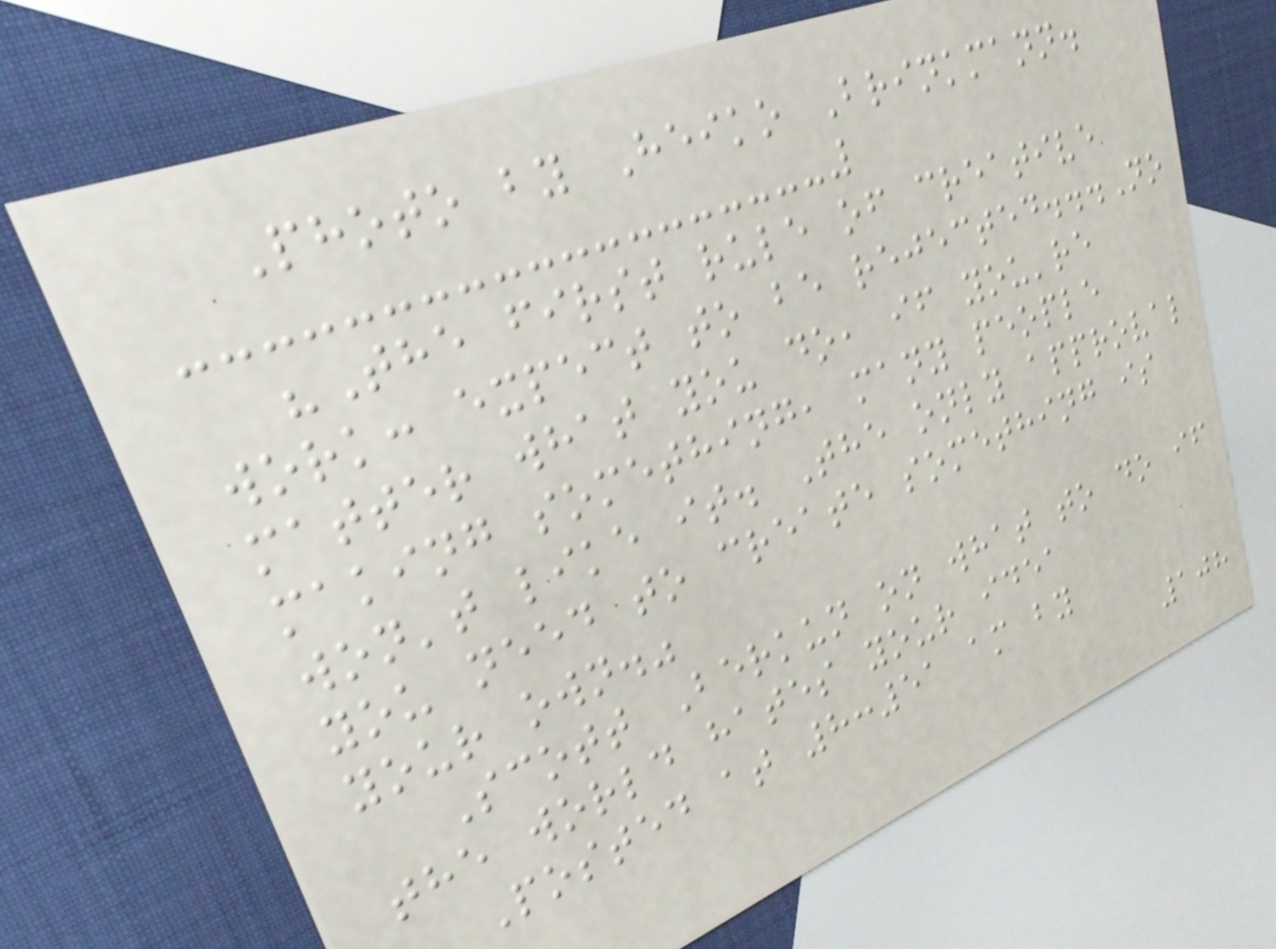Photo by Heiko Brinkmann.
"The first rule of creative
work: expect to be rejected...No
matter what you do, if you're
making something, many people
won't like it. The only approval
you need to create something is
your own."
Scott Berkun on what to do if
the world hates your idea
Posted at 8:51 am by
108
